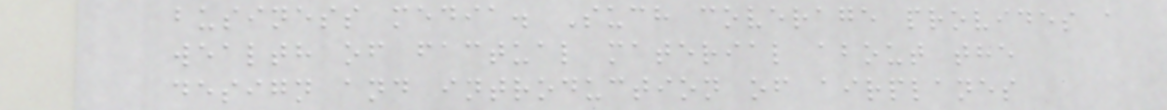business media. Such coverage provides a
wealth of factual material about the
design and introduction of airplanes
